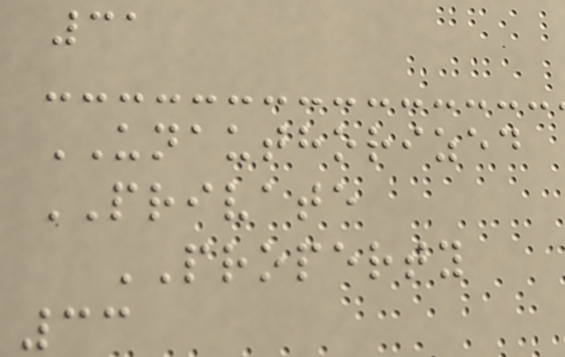31
UNAUTHORIZED
PRIVATE
PROPERTY
33
